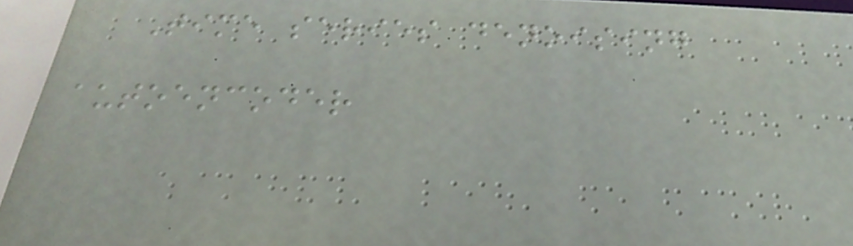Time series denoising
autoencoder
